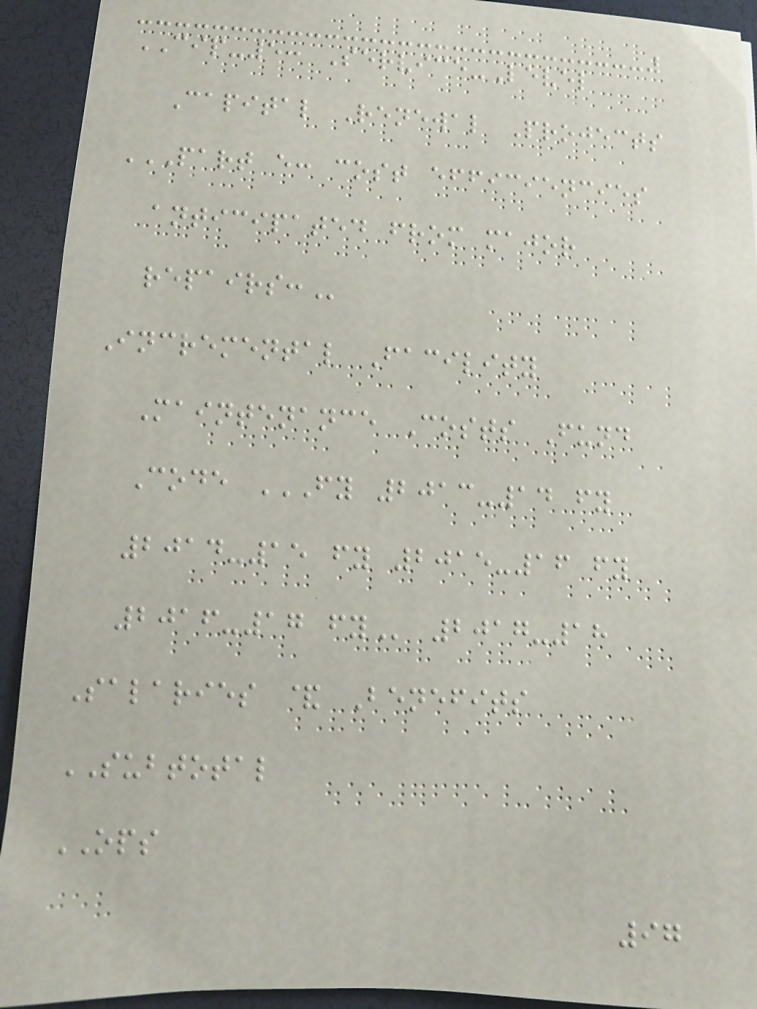CIP-5: Service-Level
Capital Renewal Projects
PART E: COST EFFICIENCIES
ANTICIPATED FROM MAJOR
REPAIRS:
Incremental Facility
Maintenance Costs Fund
Code FY 2013-14 FY
2014-15 FY 2015-16 FY
2016-17 FY 2017-18
Salaries & Benefits
SUBTOTAL
OPS
97
